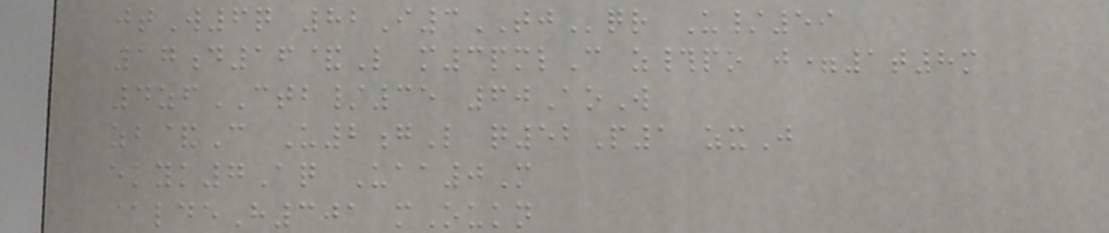jtW6q 82I3TJqr U/59
17d16&L m3pmlC z#po j=1t8m
4zfCTB/35 60AoW
zb&C U2gL q52P1 zxJ
ekyk7Aq Uaa0M
@ldeH301 mOukn
